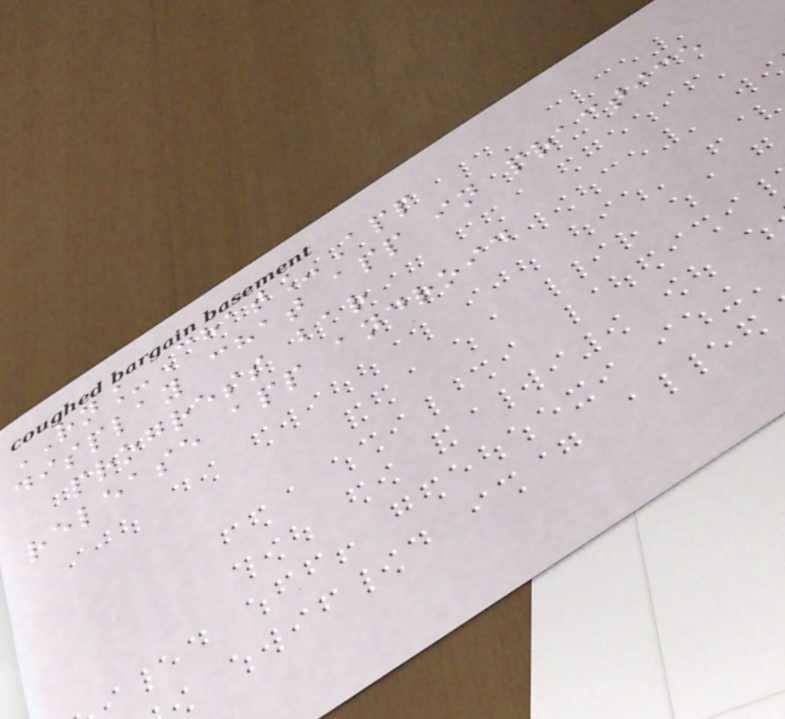RN_Chat_App
display chat app in practice
progress bar
release app android
